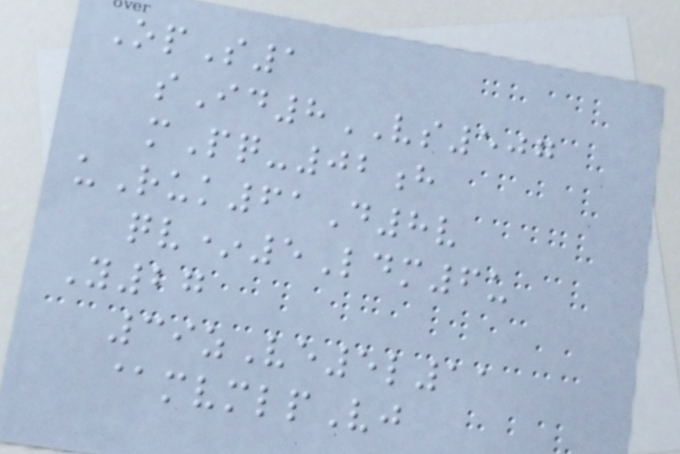OpS1
sId8VS507
mPq-02h
uRuk61D8v
qv*5Ldm6u
Y27
39zVe5l11
@mvmlpVj
